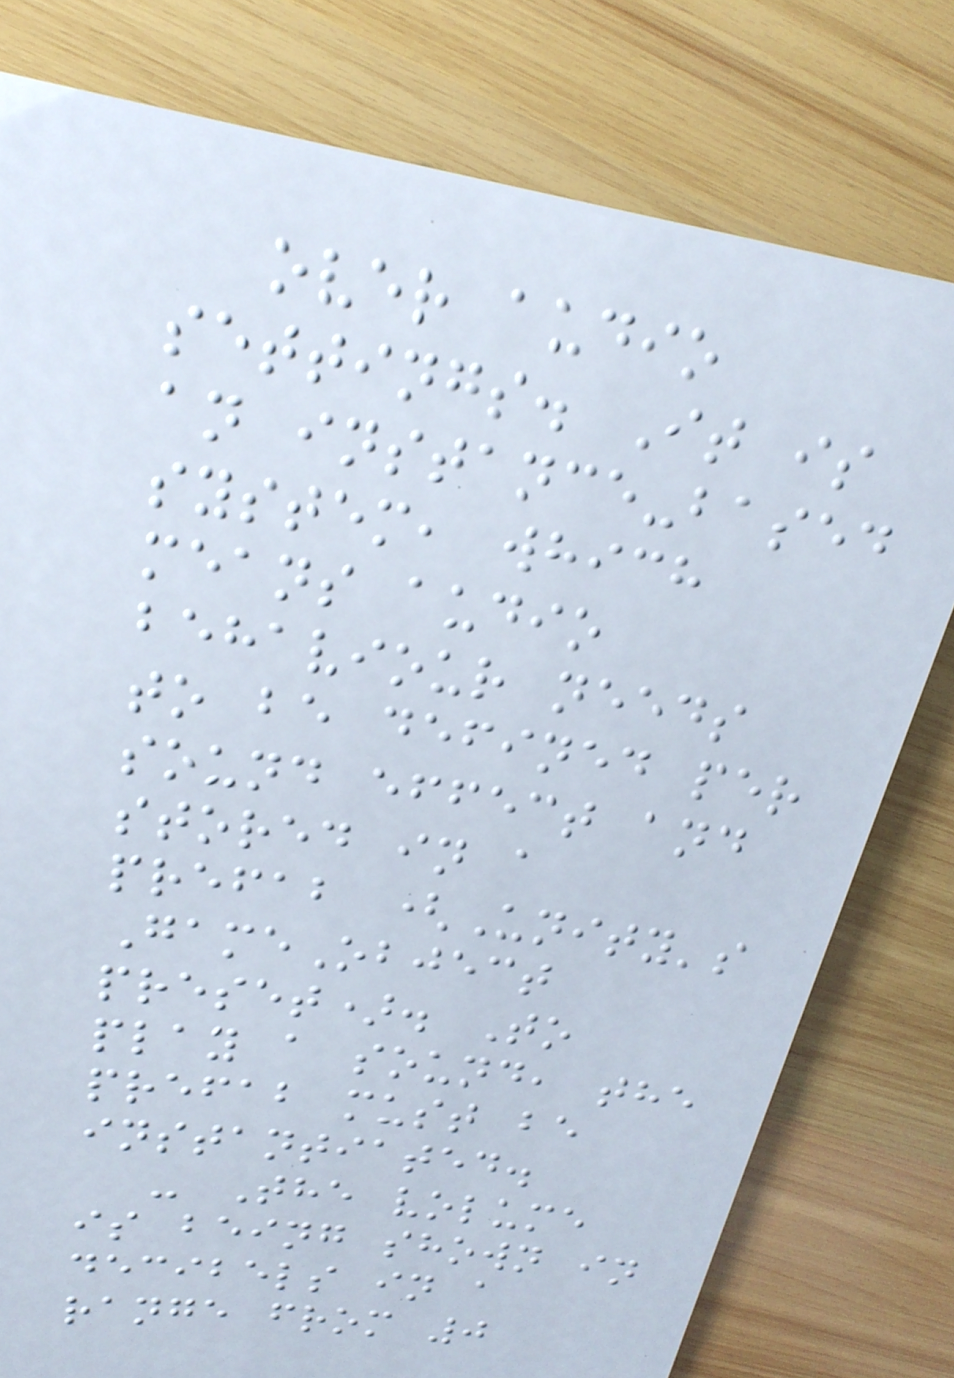over audio
settings. It is
an instance-based
system, which
means audio
behaviour needs
to be defined per
sound effect and
stored in a
prefab (Unity's
GameObject
preset). To
play a sound, the
prefab must be
instantiated.
- The volume
is being shown in
decibels in a
range from 0
